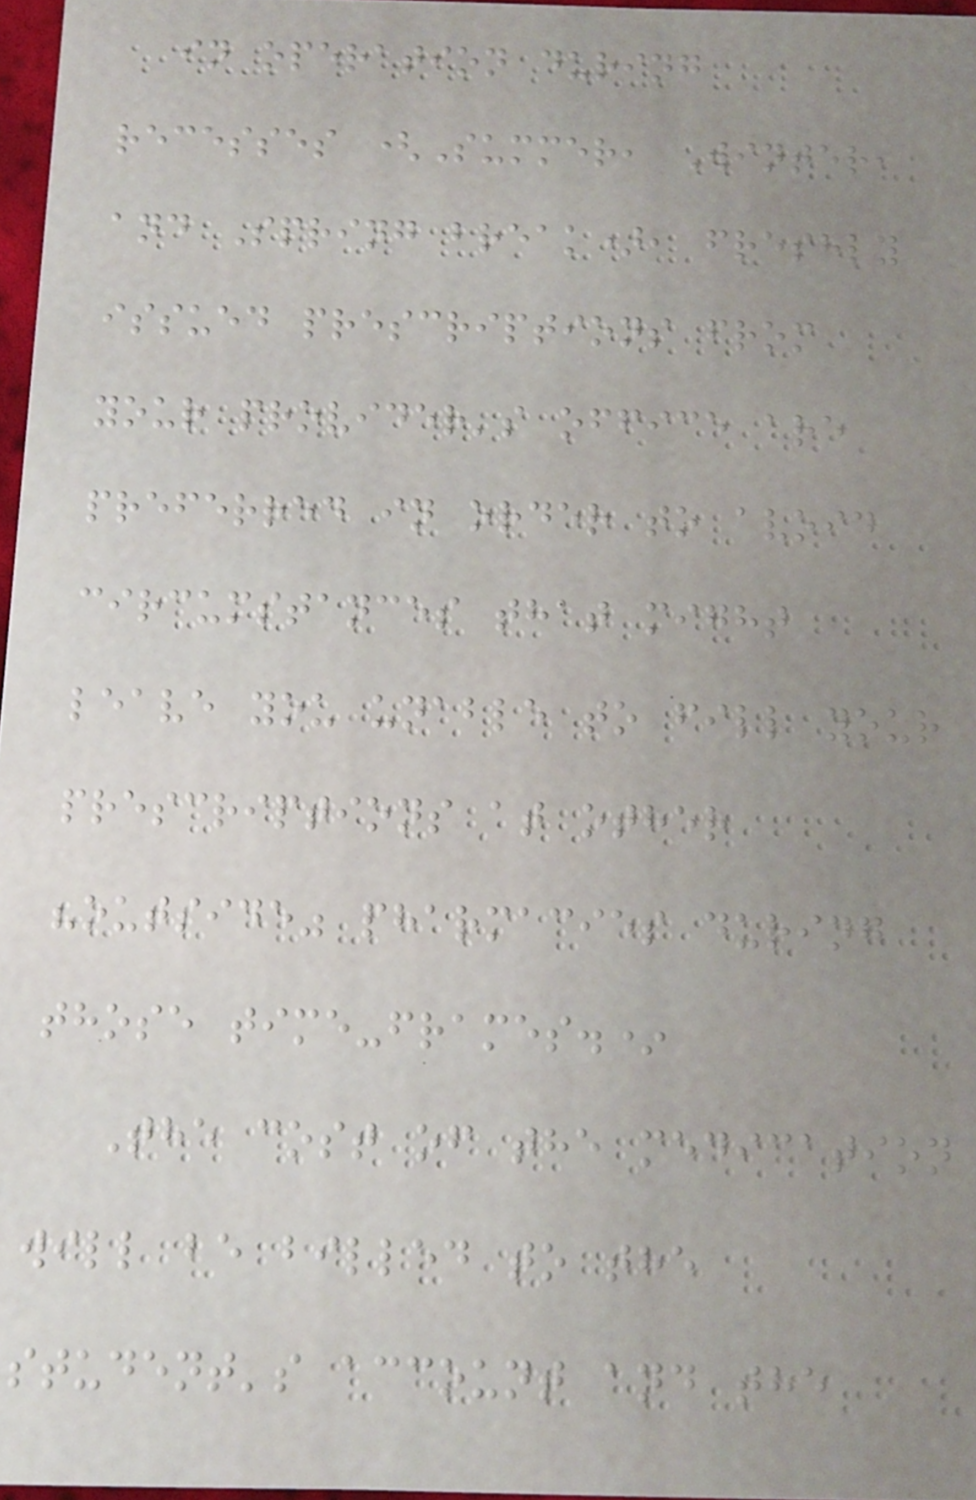in operation during
recesses (Summer, Winter,
and Spring break), freshly
issued prescriptions from
your provider's office are
preferred in order to avoid
circumstances that might
leave you unable to fill your
prescriptions at other
"outside" pharmacies during
those time-frames.*
The cost of the medication
will be billed to the
student's account and the
